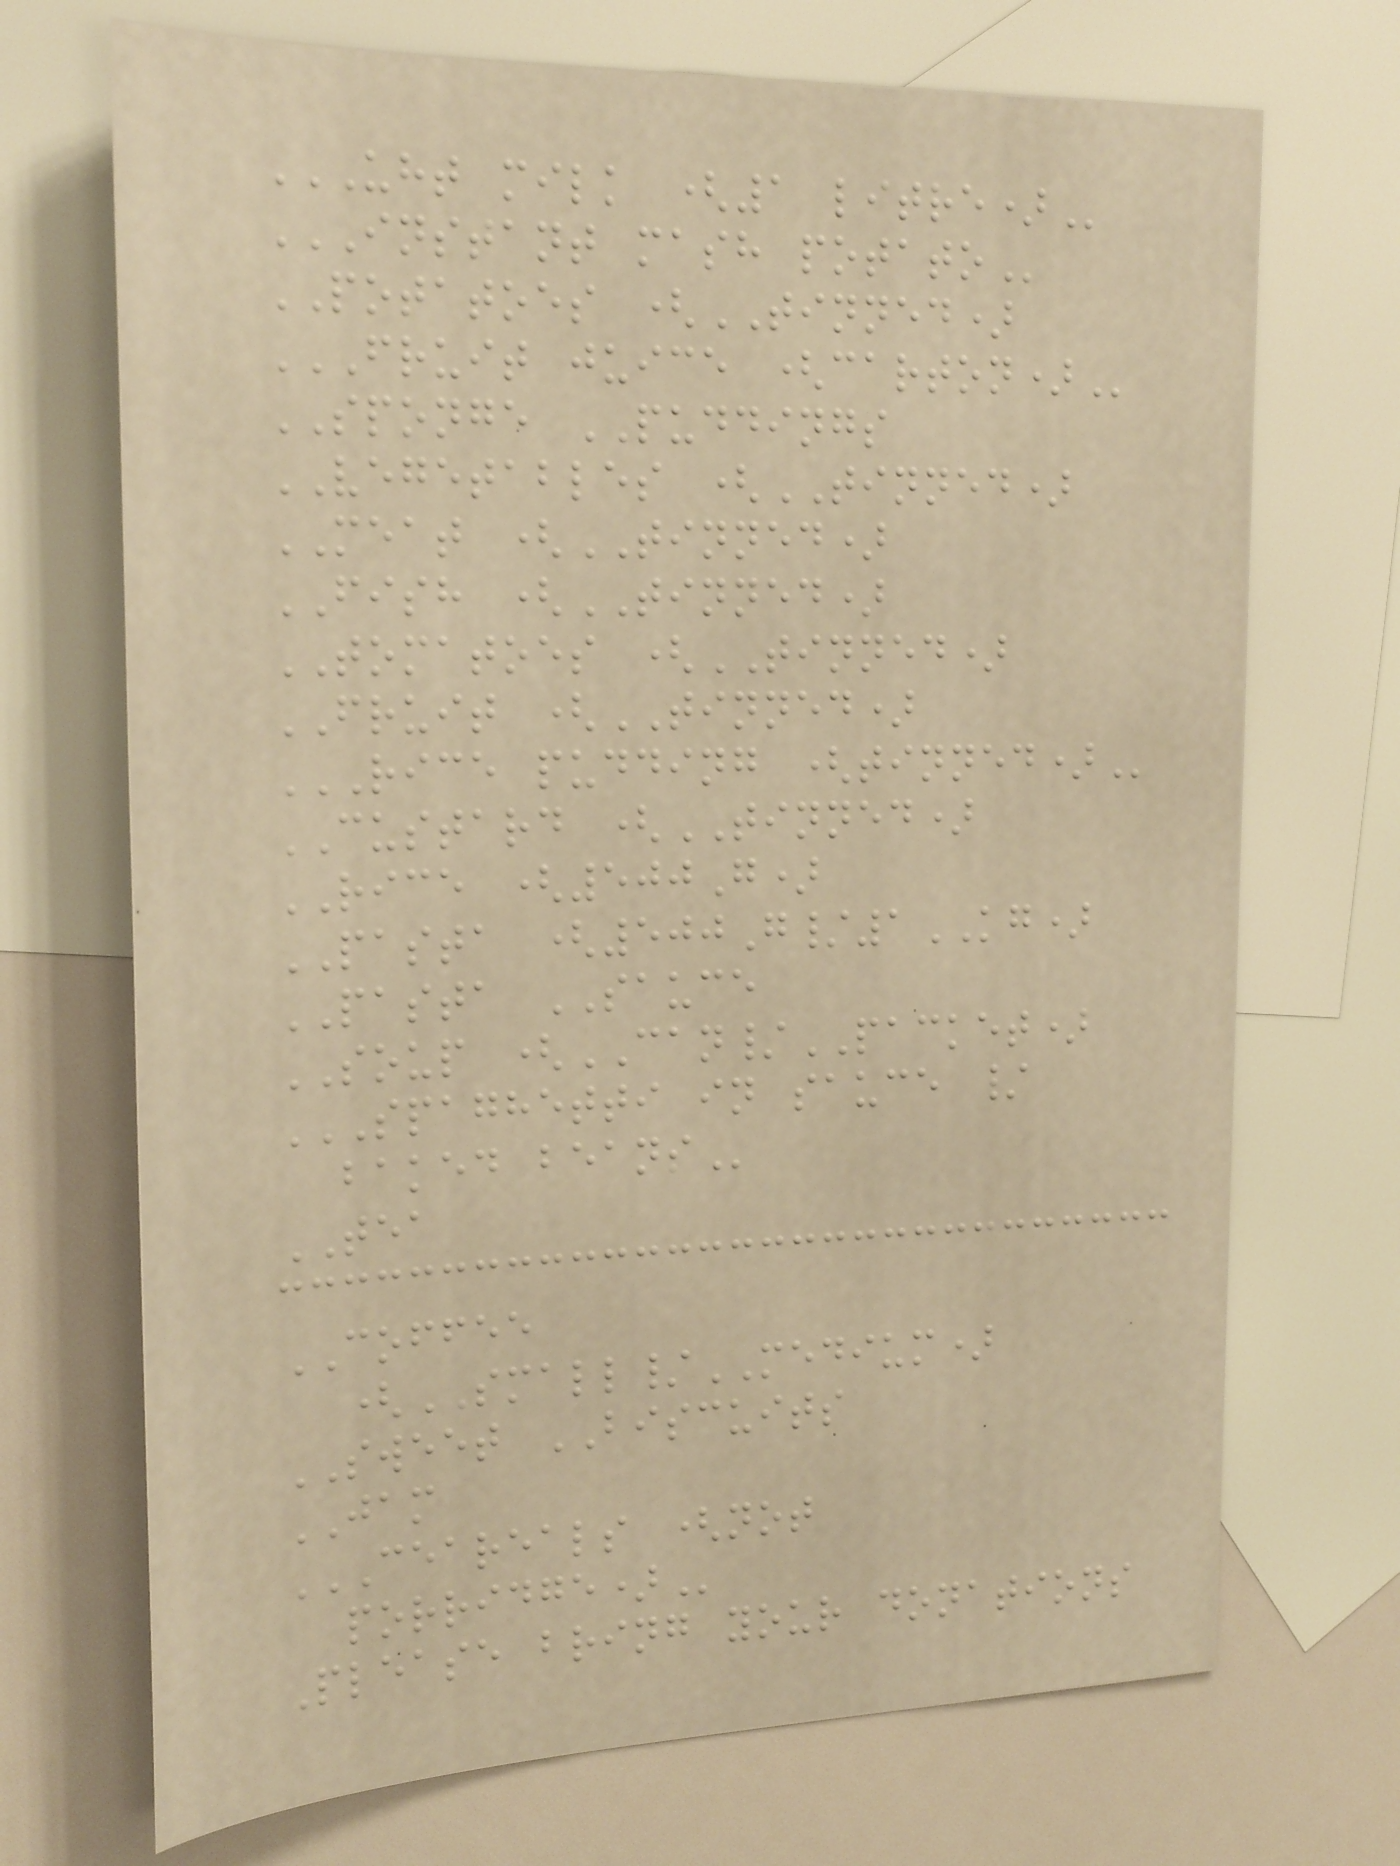UHT MILK (1 LITRE)
INSTANT MASH POTATO
POTATOES (TINNED)
FRUIT JUICE (CARTON)
SPONGE PUDDINGS
VEGETABLES (TINNED)
MEAT (TINNED)
FISH (TINNED)
TOMATOES (TINNED)
FRUIT (TINNED)
RICE PUDDING (TINNED)
CUSTARD (TINNED)
RICE (500G)
PASTA (500G/1KG)
PASTA SAUCE
SOUP (CAN/PACKET)
SPAGHETTI IN SAUCE /
BAKED BEANS
TEA
COFFEE
(SMALL/MEDIUM)
SWEET BISCUITS
JAM
CEAREALS (NOT
PORRIDGE)
Please bring your donations
